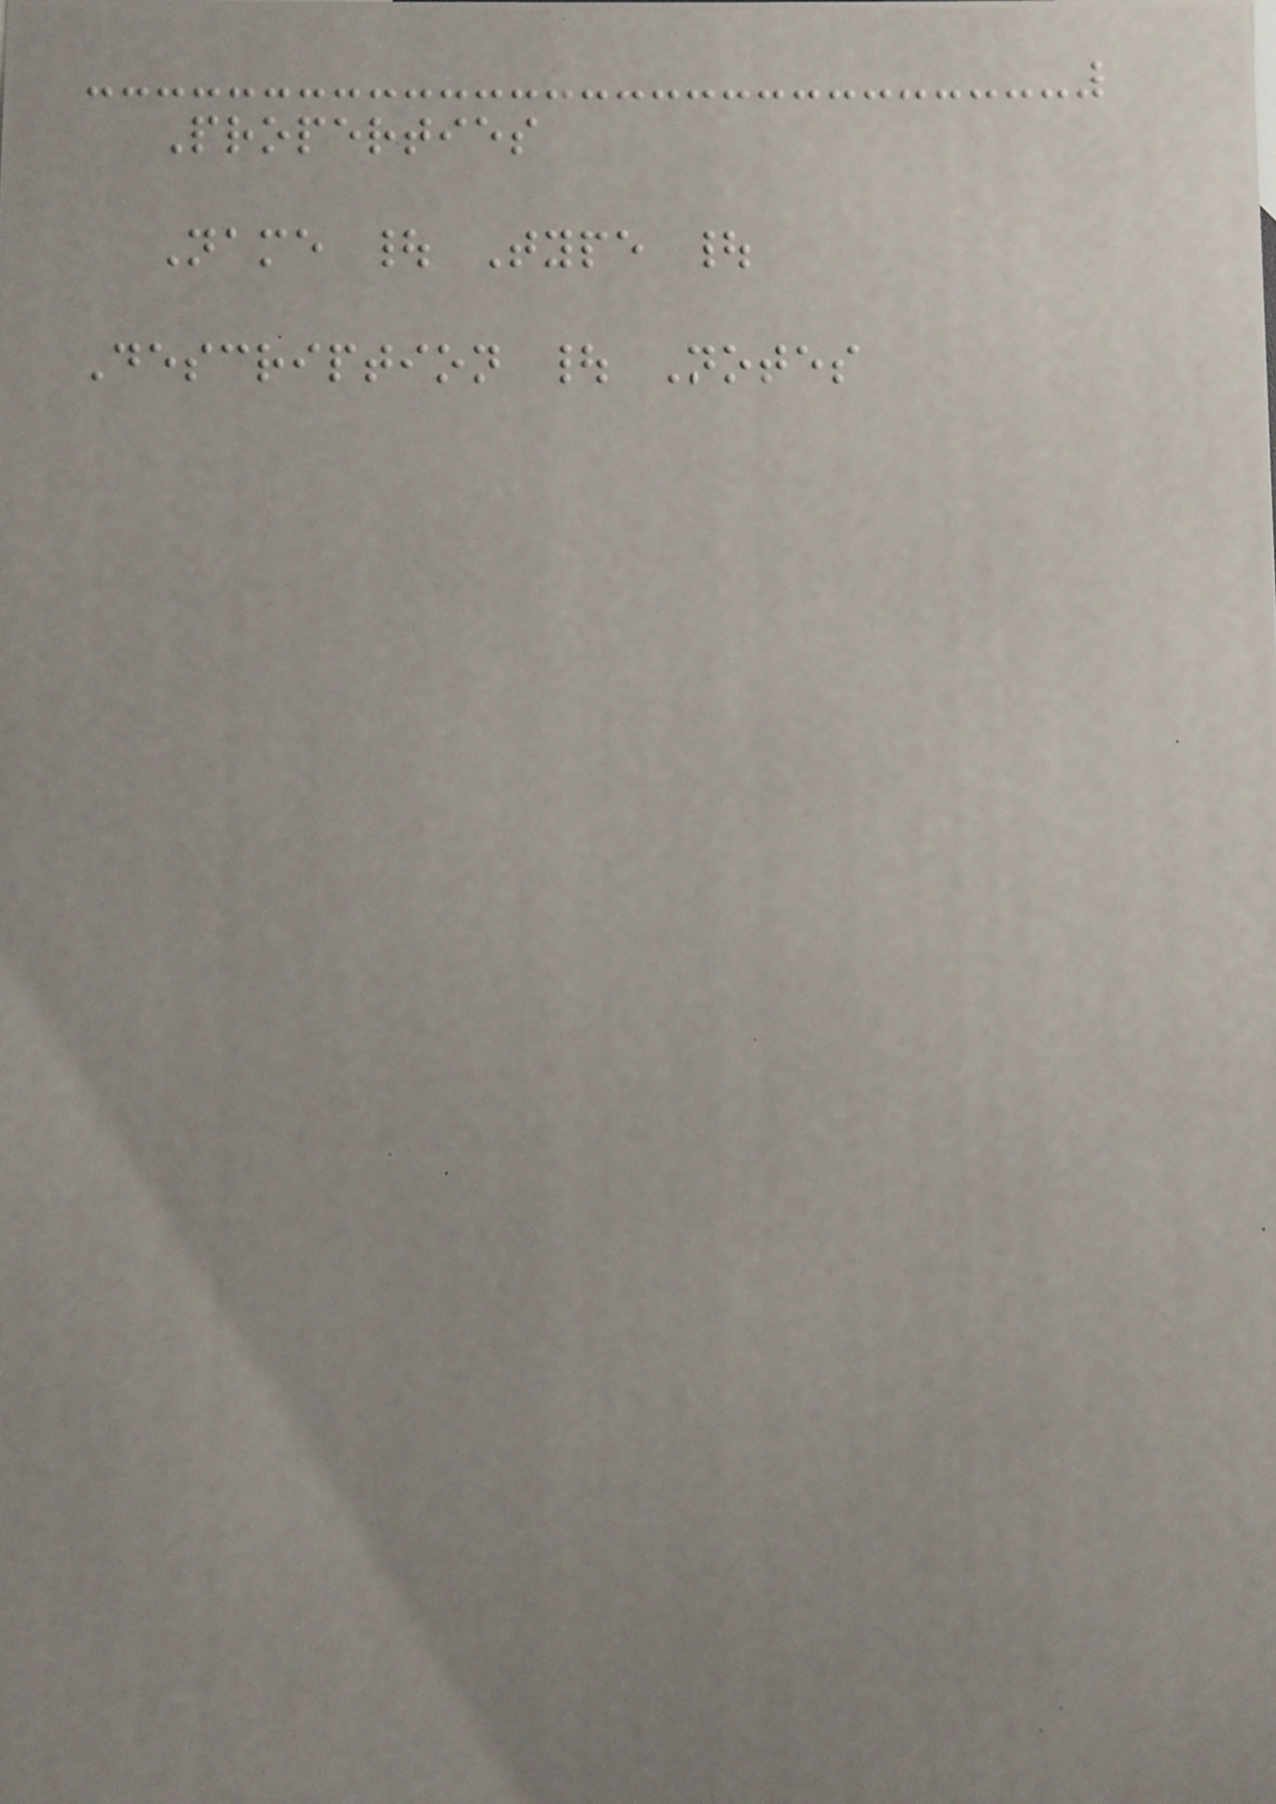Properties
Name | Type |
Description | Notes
